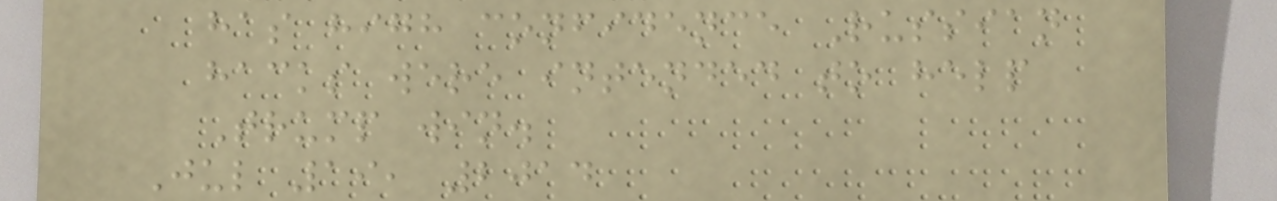has high confidence Russian
hacks were intended to help
Trump win.
Jul 19, 2014
